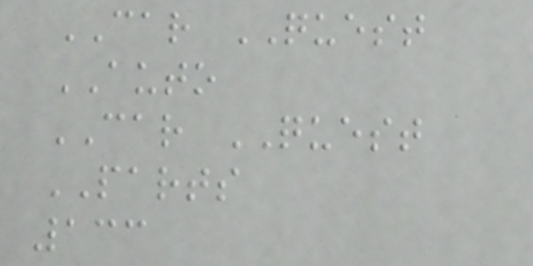CAR QUEST
AUTO
CAR QUEST
PARTS
133
